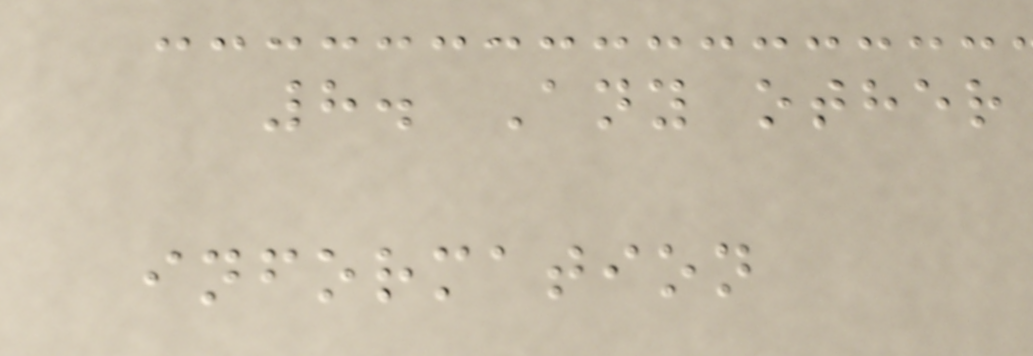8. Any other
information
